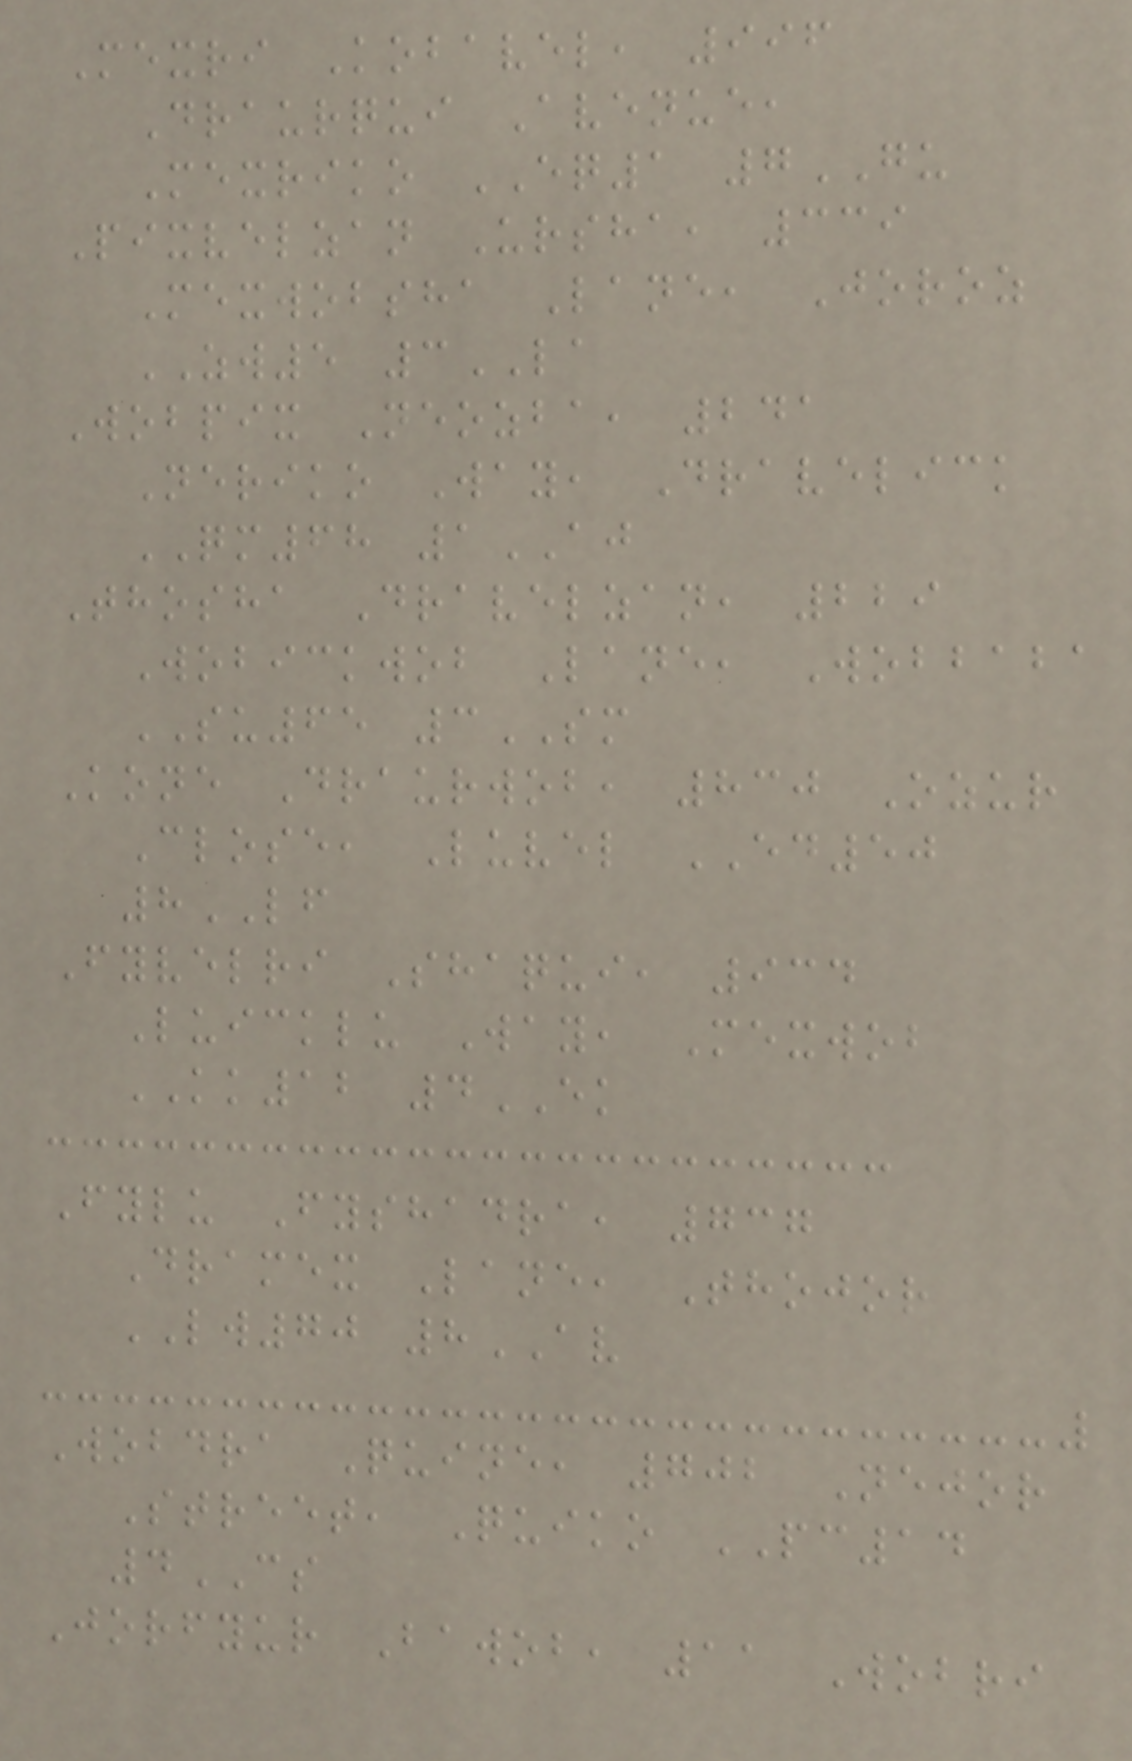Mexri Kobavel, 996
Draurqui Avenue,
Mexriko EQ1 7GU
Pixvelzan Ursha, 339
Mexwobsha Lane, Joroz
ZW5 3LA
Wobpix Neozba, 241
Neriko Way, Dravelick
QM68 1AJ
Thosha Dravelzan, 229
Wobickwob Lane, Wobbaba
SU65 3SM
Kone Draurwob, 830 Ozur
Close, Luvel ED50
8LF
Fyvelri Shaqui, 934
Luicklu Way, Mexwob
KK12 4EK
Fylu Fyshadra, 737
Dramex Lane, Thojor
LW70 8AV
Wobdra Quine, 702 Nejor
Street, Quiko PC14
4CS
Jorfyur Bawob, 11 Wobri
